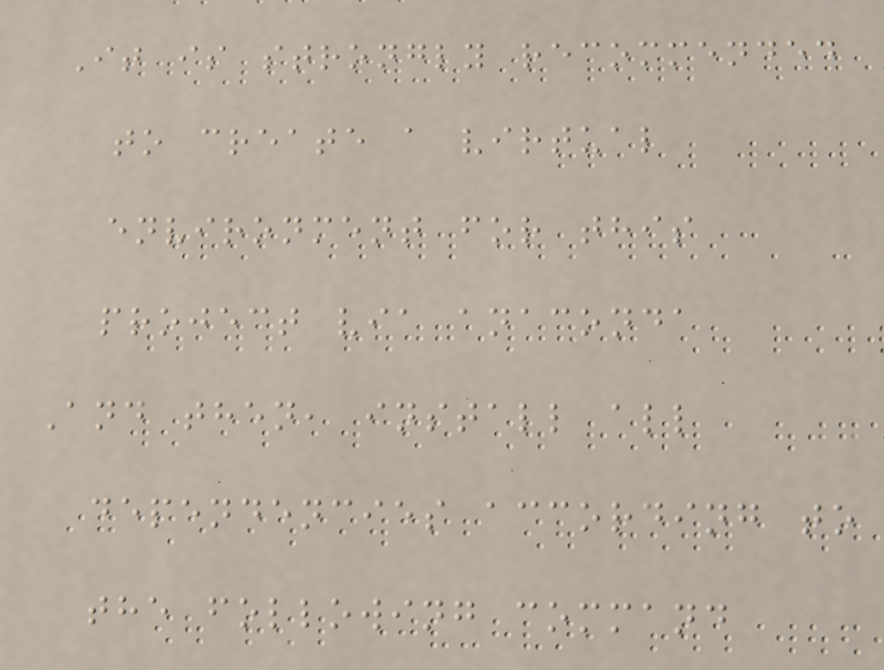It is strongly recommended
to create a virtual
environment for this
project via anaconda
And then, install all
dependencies according to
the following command
